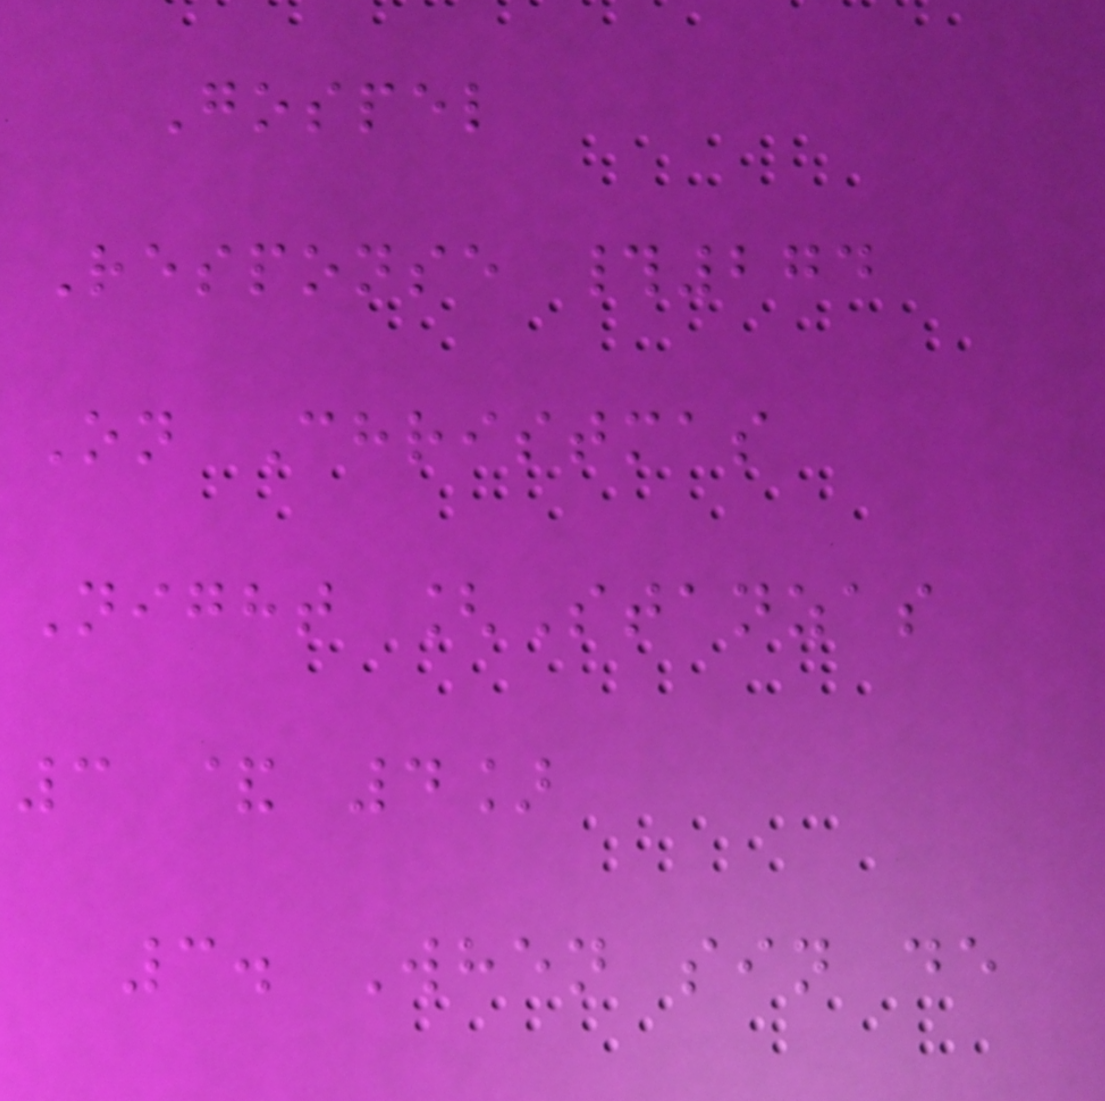Gospel
Response #274
On Christmas
Night [Stanzas
3 & 4]
3. When sin de
